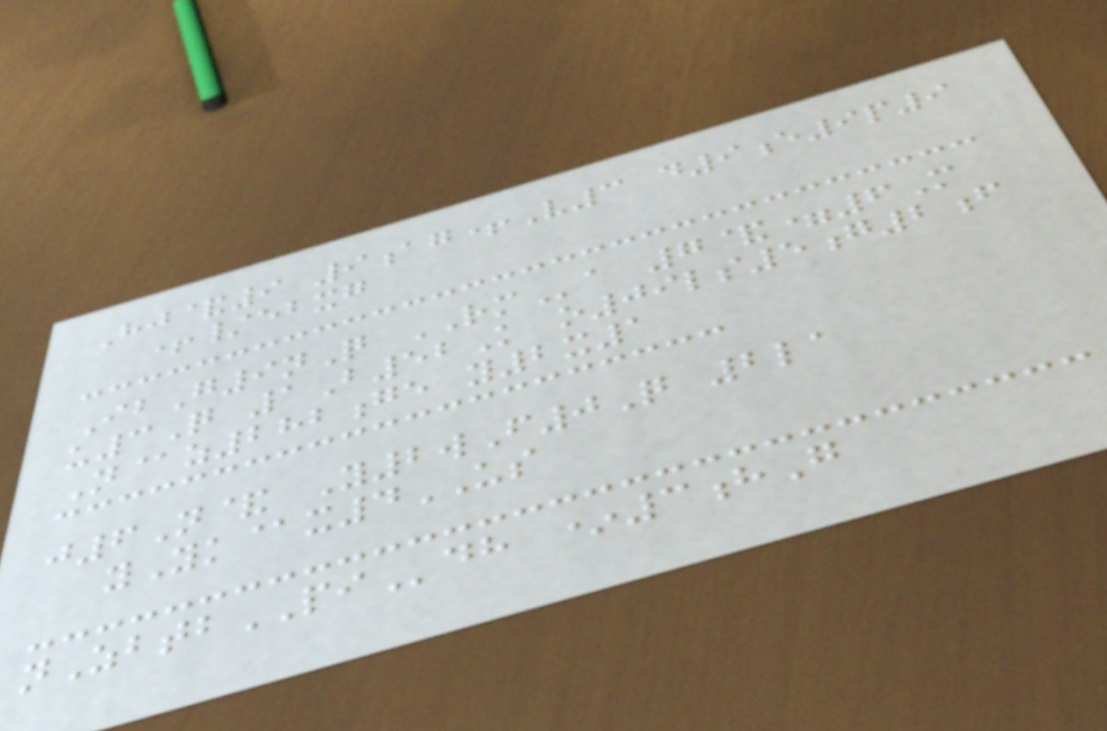Hj&9 9ag+V3 d9e9p9
+/ebxg
IbG9nQ RMa 7&=6M
u3Q 1B52K o09ls5g2f
N@z282ge y2x1
j6N& Y2wF0Q 2la
yYk@x4US
nZbtbPIdh *3hG
